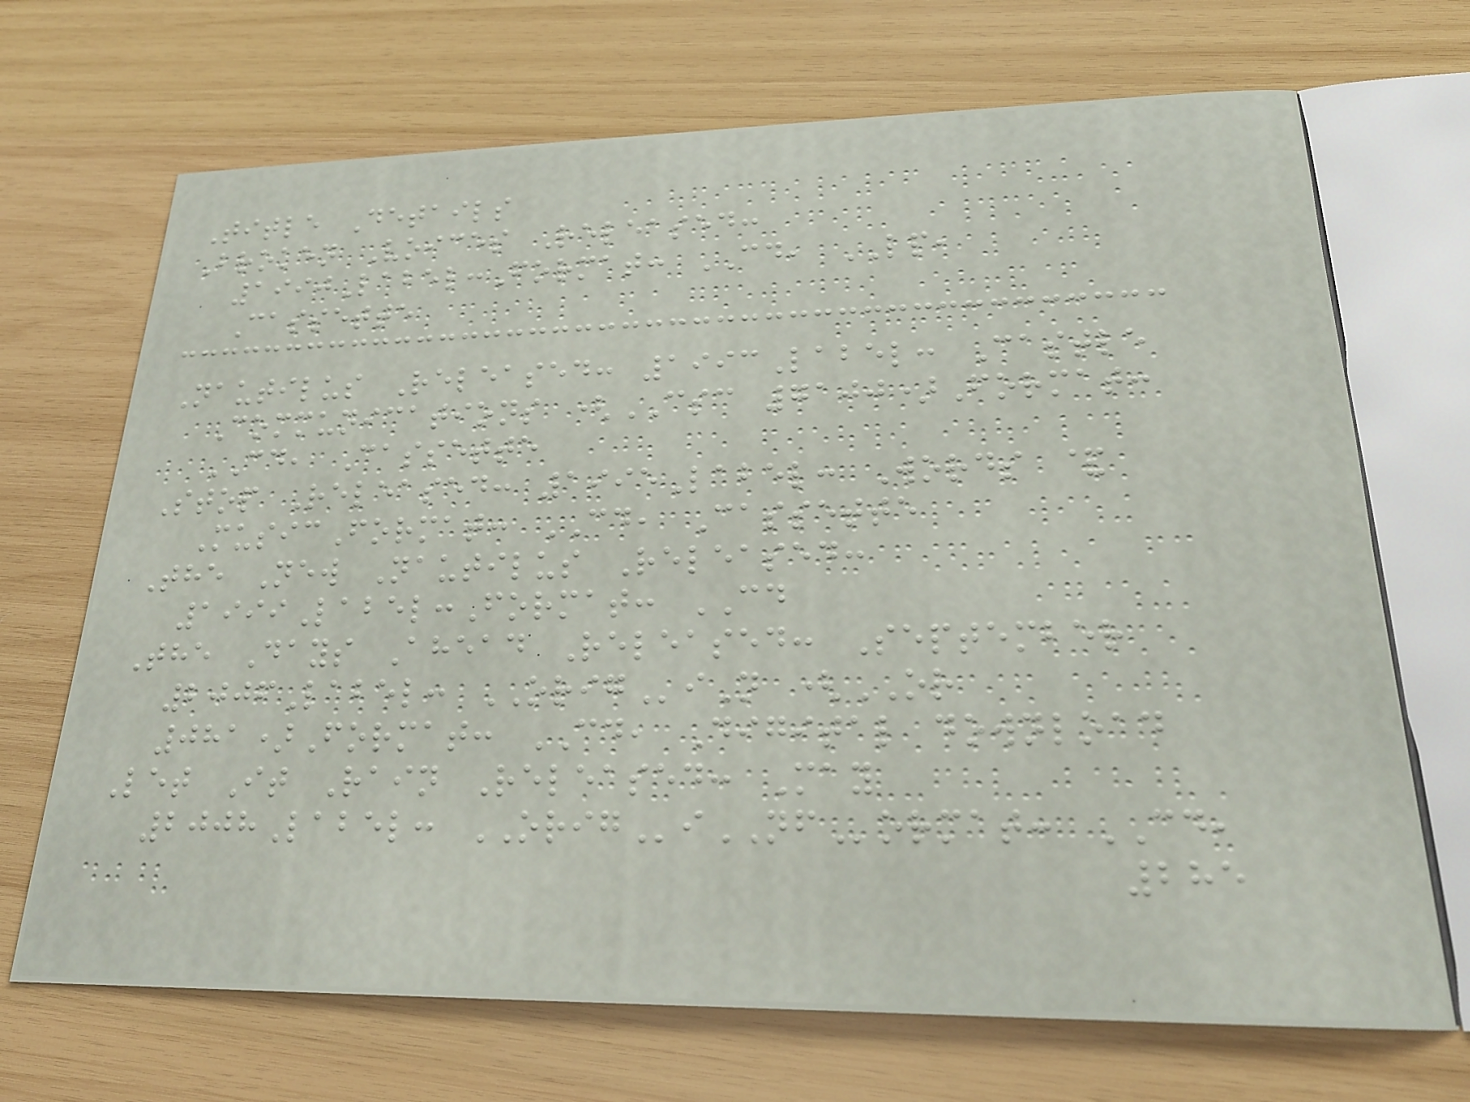Title Details
Broken Voices Released:
1990Label:Format: CD, LP,
Cassette
Nautilus Released: 1993Label: Castle
Communications (CSC 7100)Format:
CD, Cassette
Stop Released: 1995Label: Words &
MusicFormat: CD, Cassette
The New Nautilus Released:
1999Label:Format: CD
The Days Ahead Released: September
2006Label: ORIGiN (OR
081)Format: CD, Digital download
Let It Rain Released: May
2008Label: ORIGiNFormat: CD,
285
